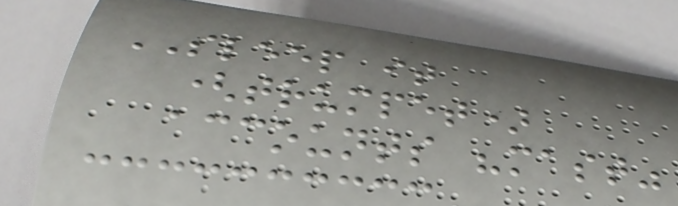SLEEP it
(trumpet)
accounts "mast"
